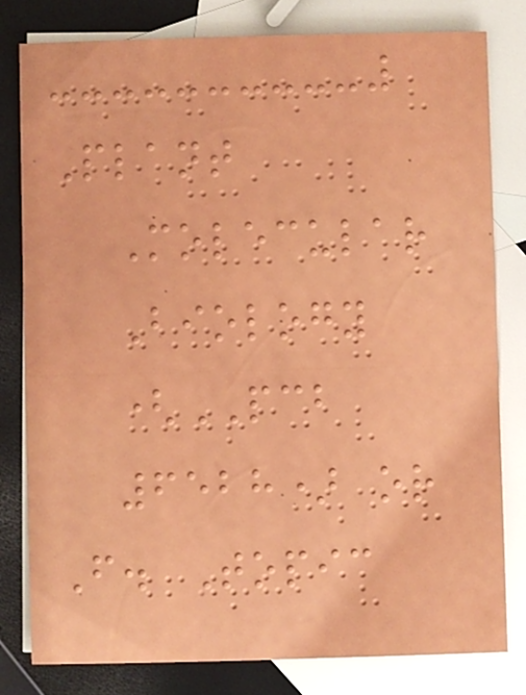Plant
Molecular
Biology
(PCB
6528) or
F. Topic
